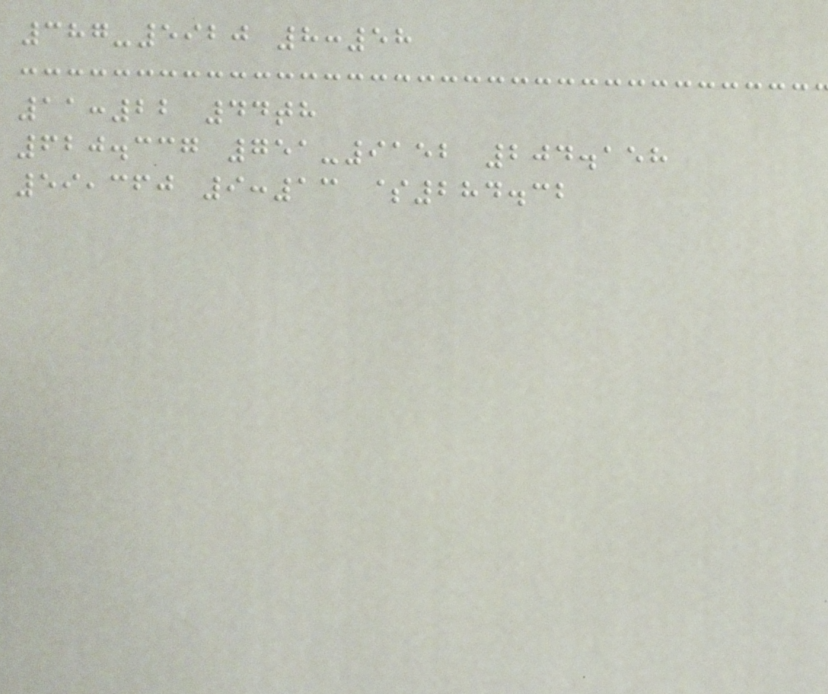387-5920 8:58
11:22 44th
620.337 751-9152 204.158
59,360 9:13 $284.32
